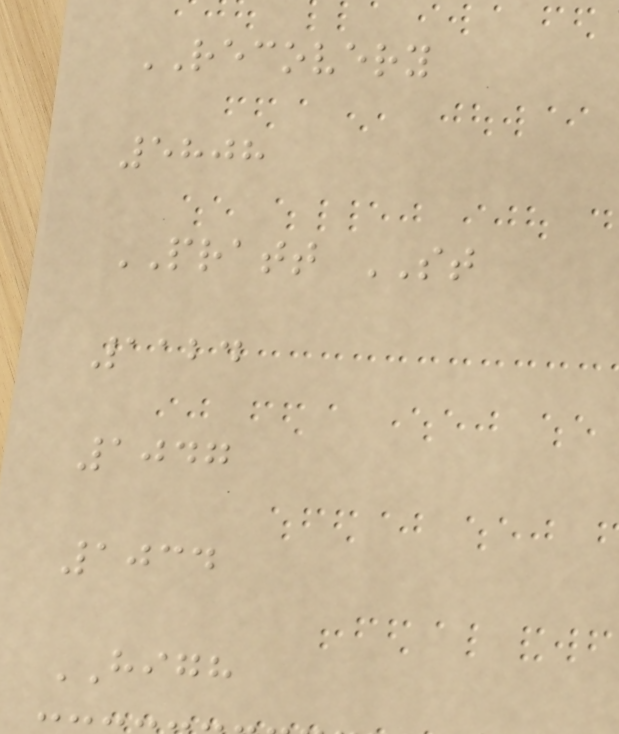RECOVERY
5808
PRATT ST
1124
1047
1034
HIGH
